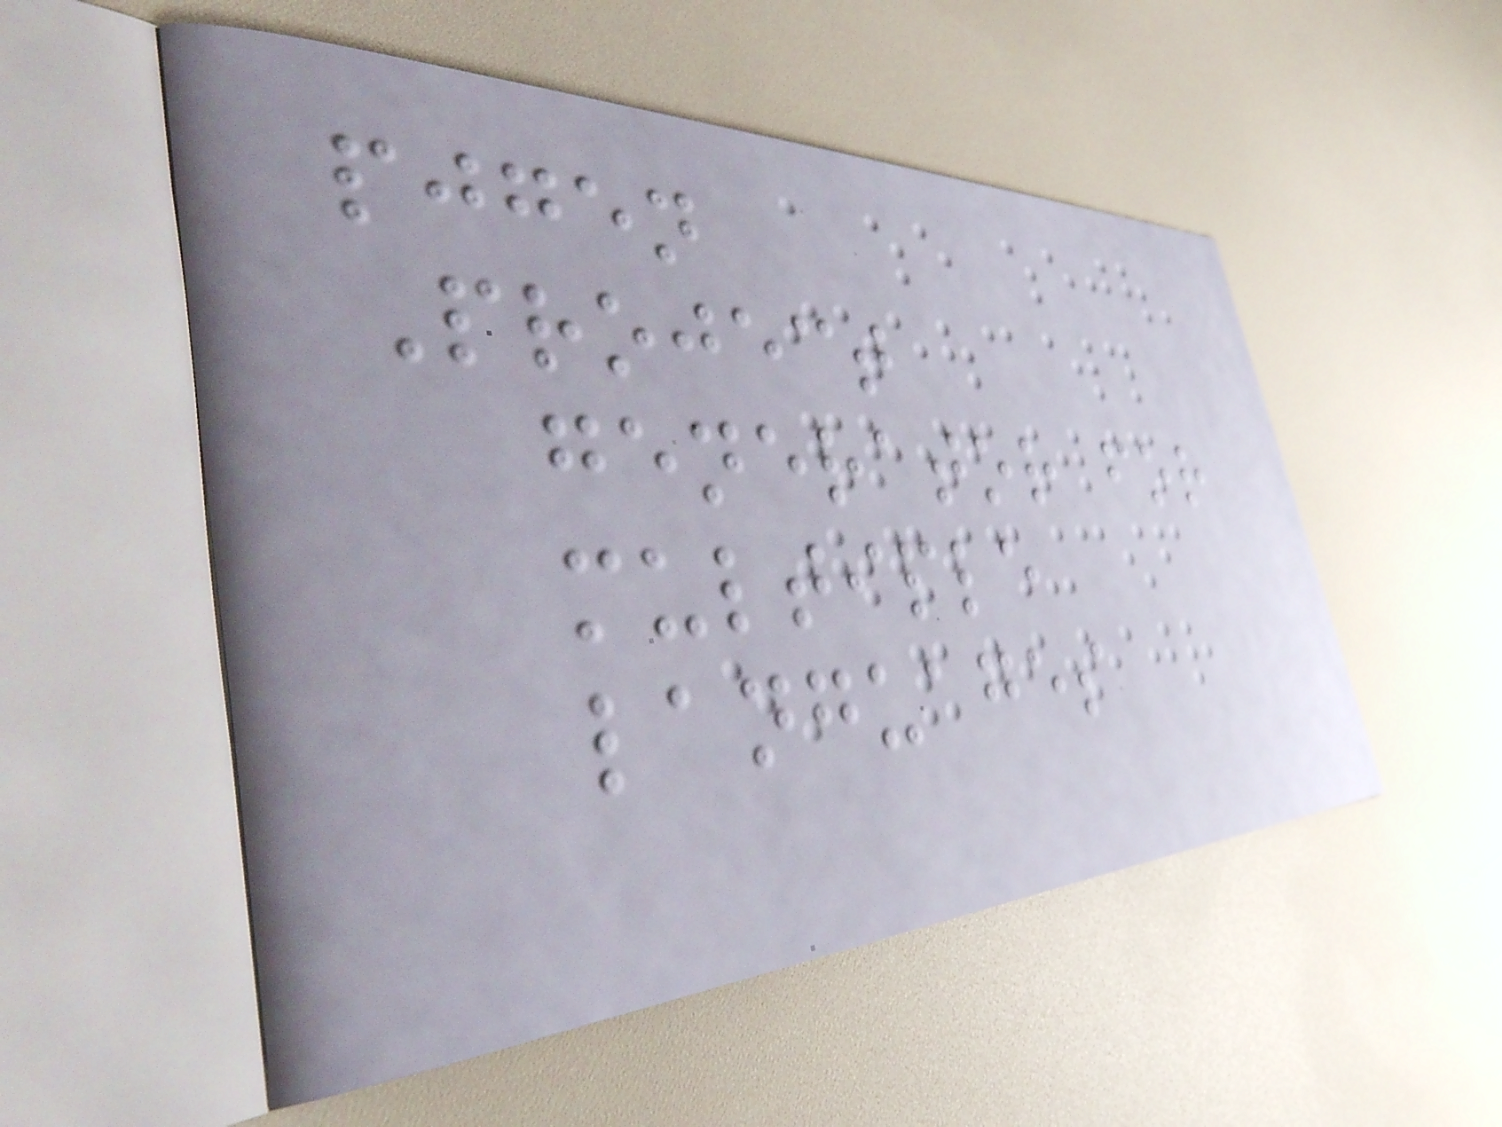pjgen
Project
generator for
multiple
languages
